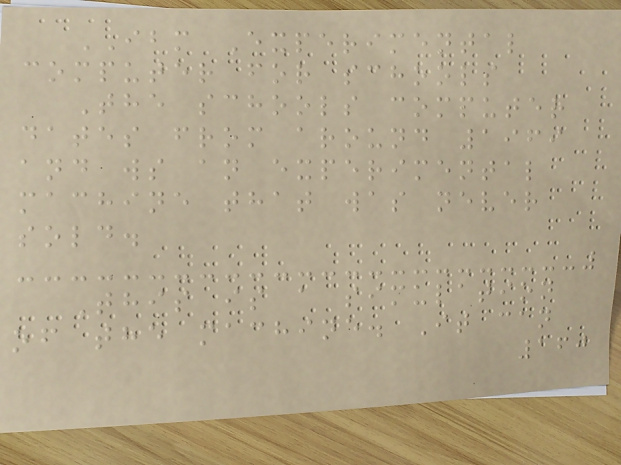IBM Experimental
computer for schools
The schools computer
dates from around 1969
and ws an experimental
machine that was never
sold.
This is a simulation
of the machine. It can
160
